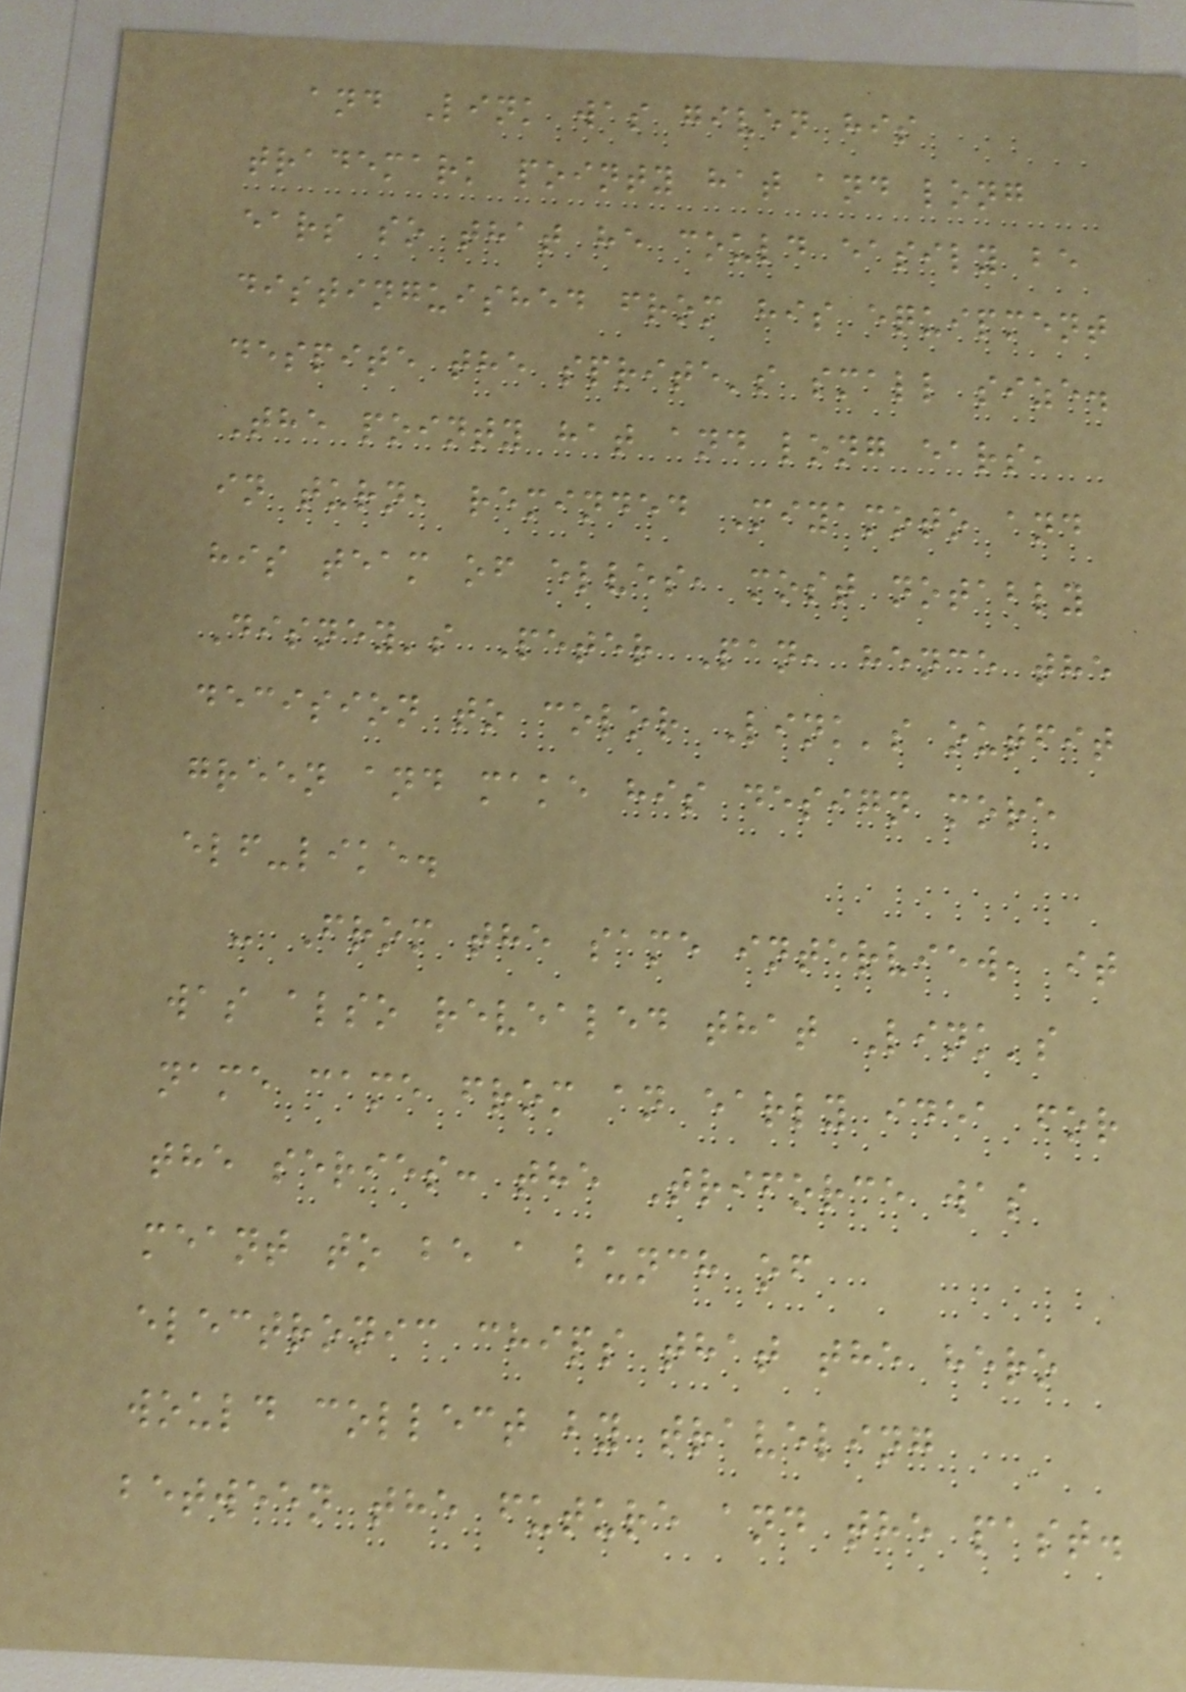and Link was given his
trademark pointy hat and long
ears so that he could easily be
distinguished from his equipment
despite the sprite's small size.
The pointy hat and long ears,
in turn, reminded Miyamoto and
his team of elves, most notably
Disney's Peter Pan, hence the
decision to color Link's outfit
green and make his design more
elf-like.
- From the same interview, it
was also revealed that Link's
name came from an early idea for
the series: the Triforce was
meant to be a bunch of
electronic chips that the hero
would collect by traveling
between the future and the past.
